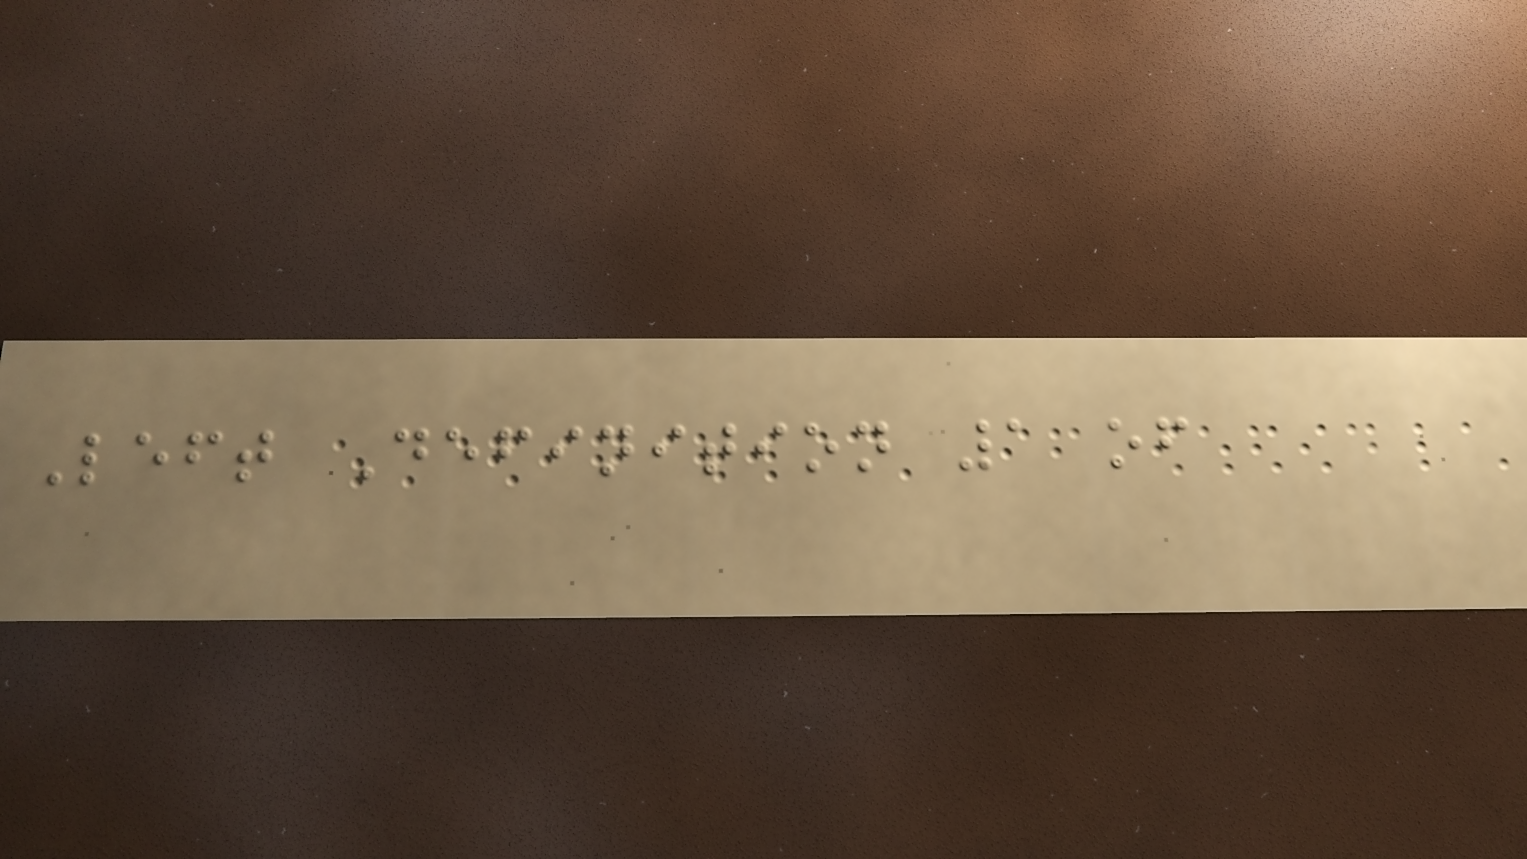Left Definition 1 of
